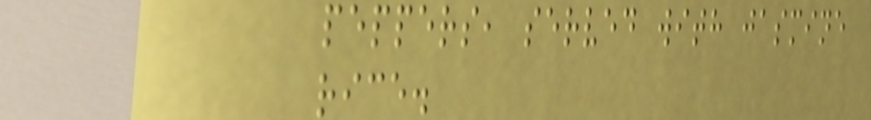peppers, served with jasmine
rice.
